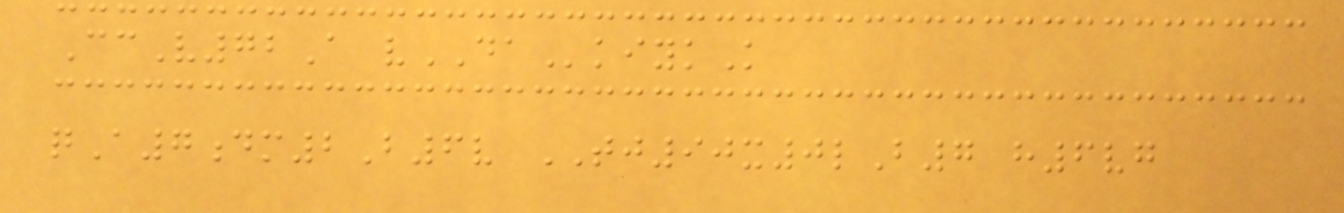CcV72A vDAkiykK
qA7dm2B6v TJ90x0lB7 h6vg
